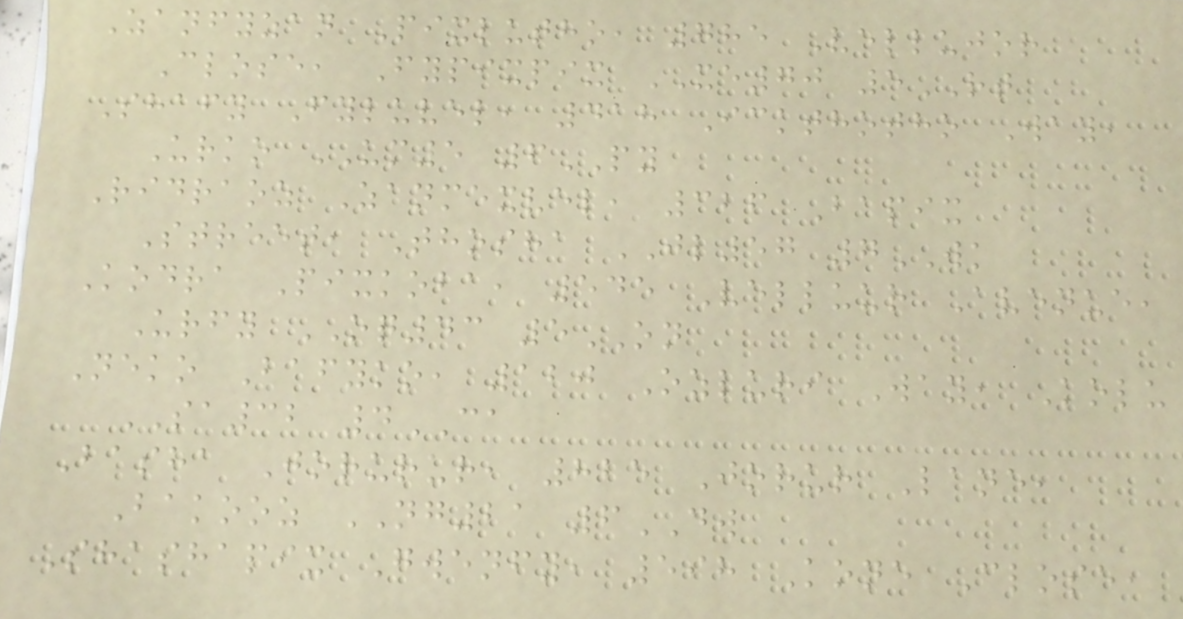Zanfyzan Pixlutho, 785 Vellujor
Close, Fypixpix XE70 5RT
Shafy Fyluvel, 418 Ickthotho Way,
Urko UM5 6PY
Ridraoz Zanmexvel, 326 Bapix
Street, Thosha JL57 7WK
Kodra Pixkoba, 545 Velluur Avenue,
Urfy OQ43 5ON
Neko Bafyko, 120 Ozluri Way, Kolu
SA32 4CA
Basha Jorurur, 825 Jorur Lane,
Bakooz NG21 6DW
Shashapix Gwenfy, 598 Kone Close,
